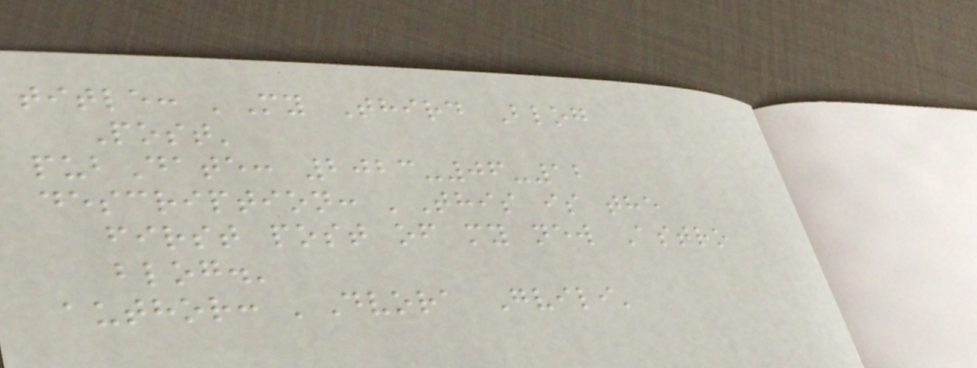title: 'My Third Blog
Post'
pubDate: 2023-06-12
description: 'This is the
first post of my new Astro
blog.'
author: 'Dvora Gvili'
